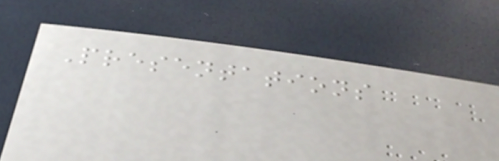Presentations
